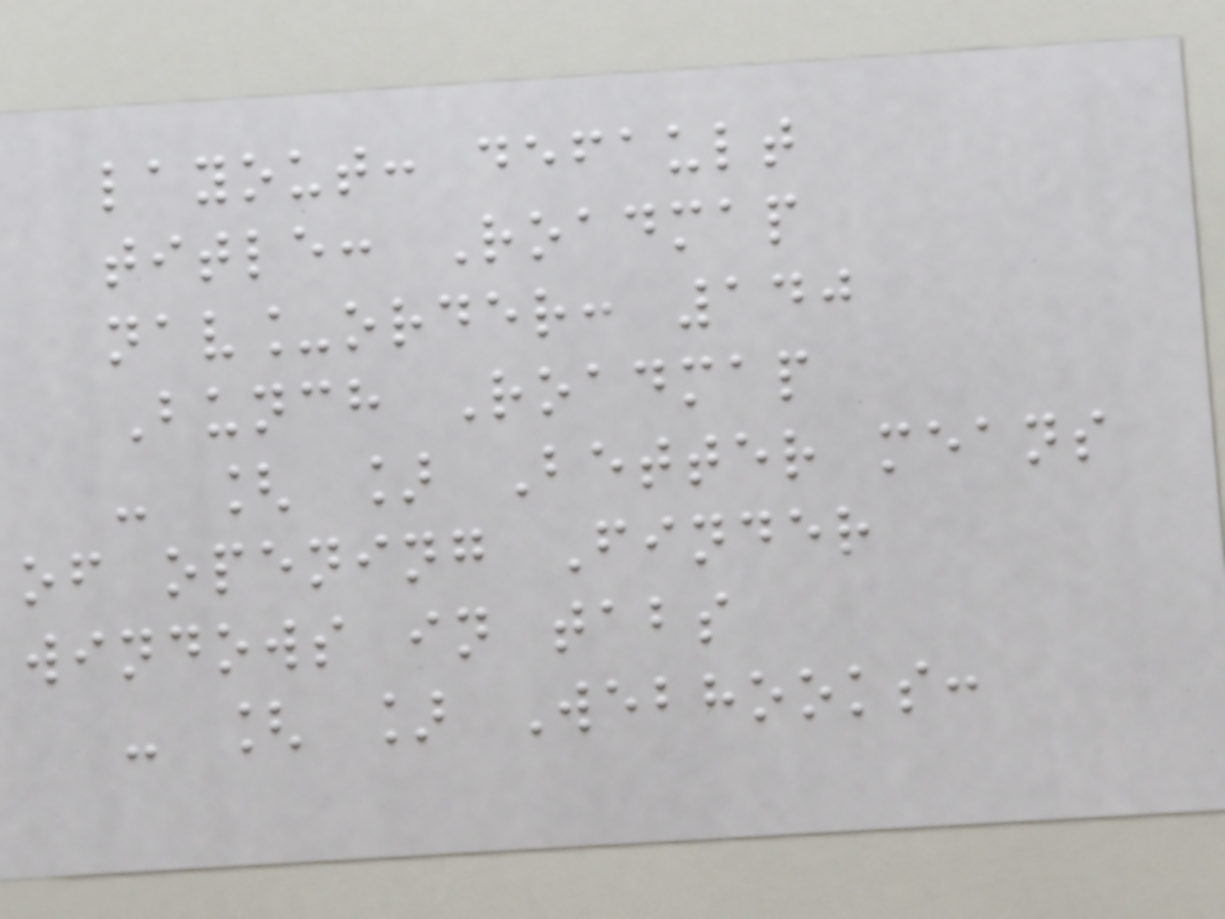layout: default
title: Roadmap
nav_order: 140
Bunch Roadmap
- [ ] Better means
of opening Finder
windows in tabs
- [ ] Webhooks:
